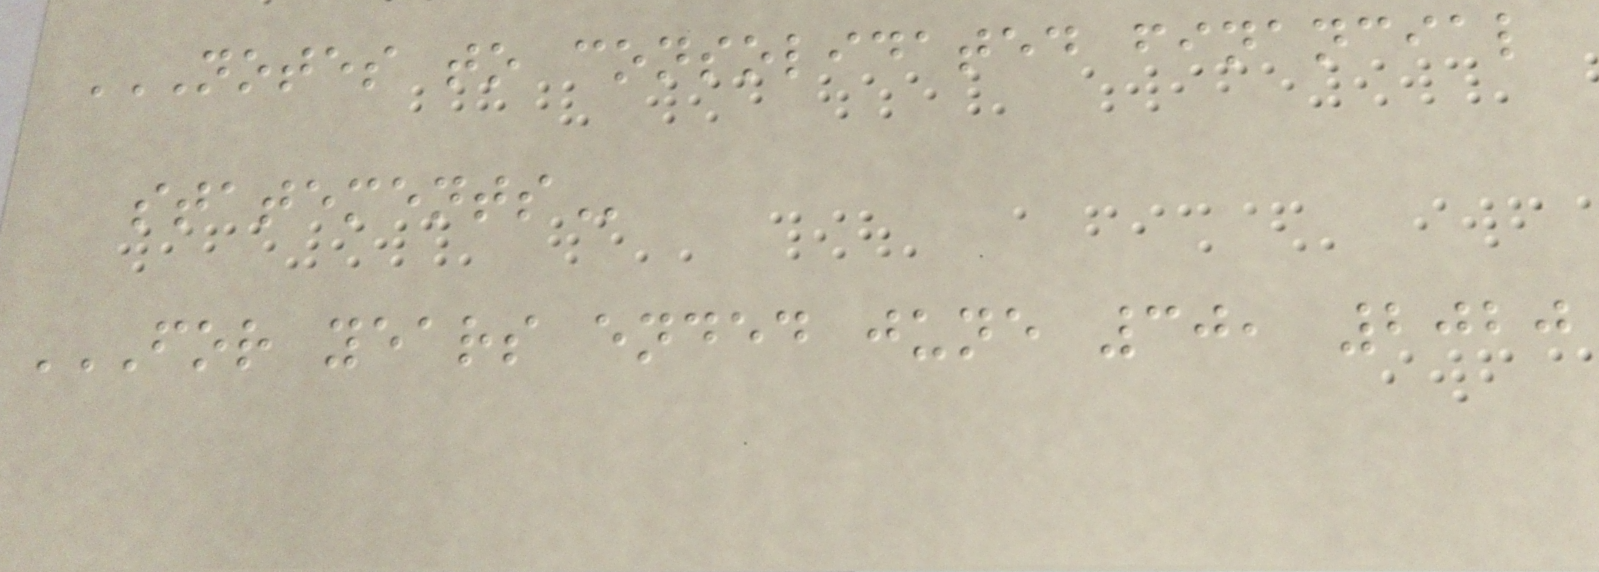NOTES TO CONSOLIDATED FINANCIAL
STATEMENTS
FOR YEARS ENDED JUNE 30, 2020
